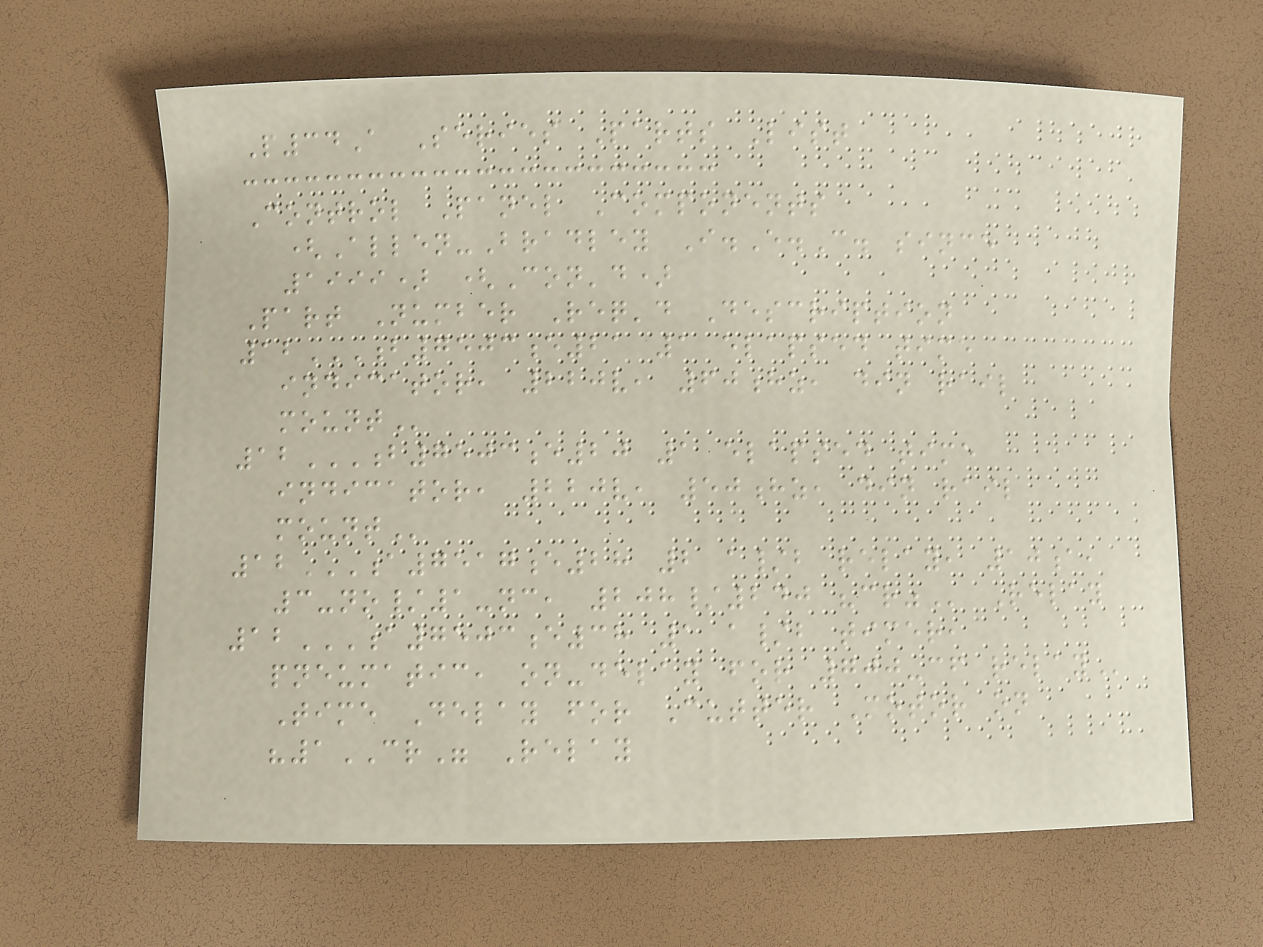P34A Series Parts List
Control Panel Components
(Allen-Bradley I.E.C. since
1999) (Con'd)
Part Number Req'd Description
12B7503E21 1 ELAPSED TIME
INDICATOR, 220V, 60HZ, DIN RAIL
MOUNT
12B7503E20 1 ELAPSED TIME
INDICATOR, 220V, 50HZ, DIN RAIL
MOUNT
12A7517E28 2 A/B RELAY, 10A,
3-NO/1-NC, 208/240 "CR" Relay
12A7503E38 1 A/B TIMER,
PNEUMATIC, ON-DELAY FOR 700-CF RELAY
Time Delay for Cutter Motor on
"1CR" Relay
